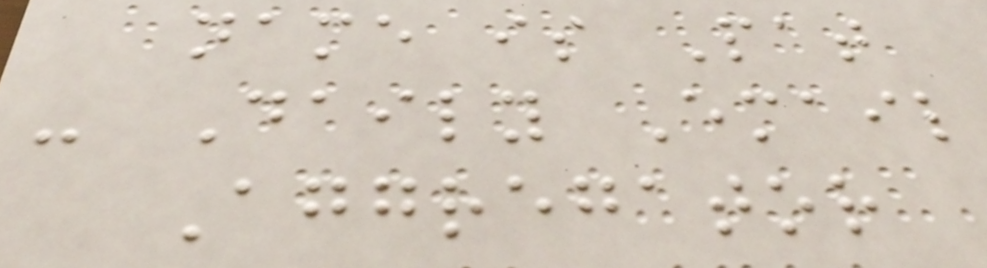name is Pat
- Daily Email
Aggregator
